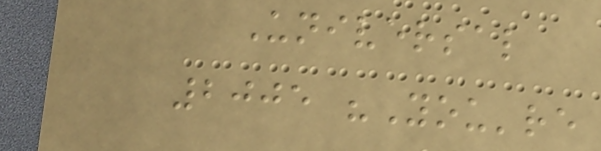Universal
2005 "You're
